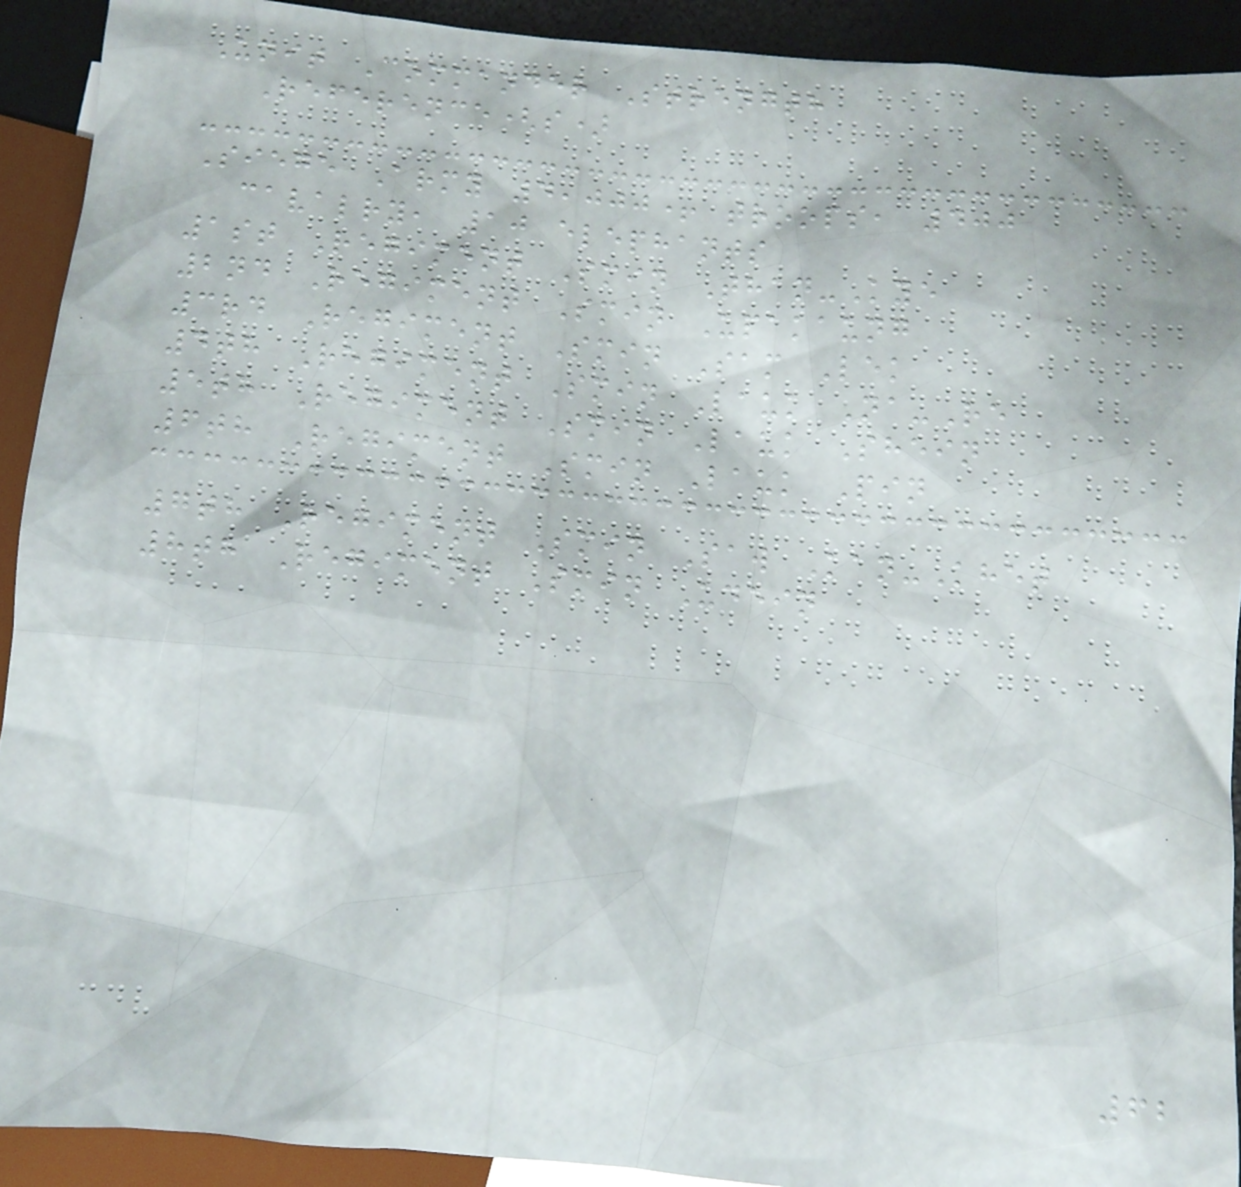Unit Commander Strength
Reference(s)
Siege Army 4,000+ troops, 400
cavalry, 10 elephants
1st Regiment Smin Than-Kye
2nd Regiment Smin Upakaung
3rd Regiment Smin Sam Lek
4th Regiment Smin Lauk Na-Re
5th Regiment Smin Lauk Shein
6th Regiment Smin Lauk Pin
7th Regiment Smin Saw Kan-Khet
8th Regiment Smin Udein
62
